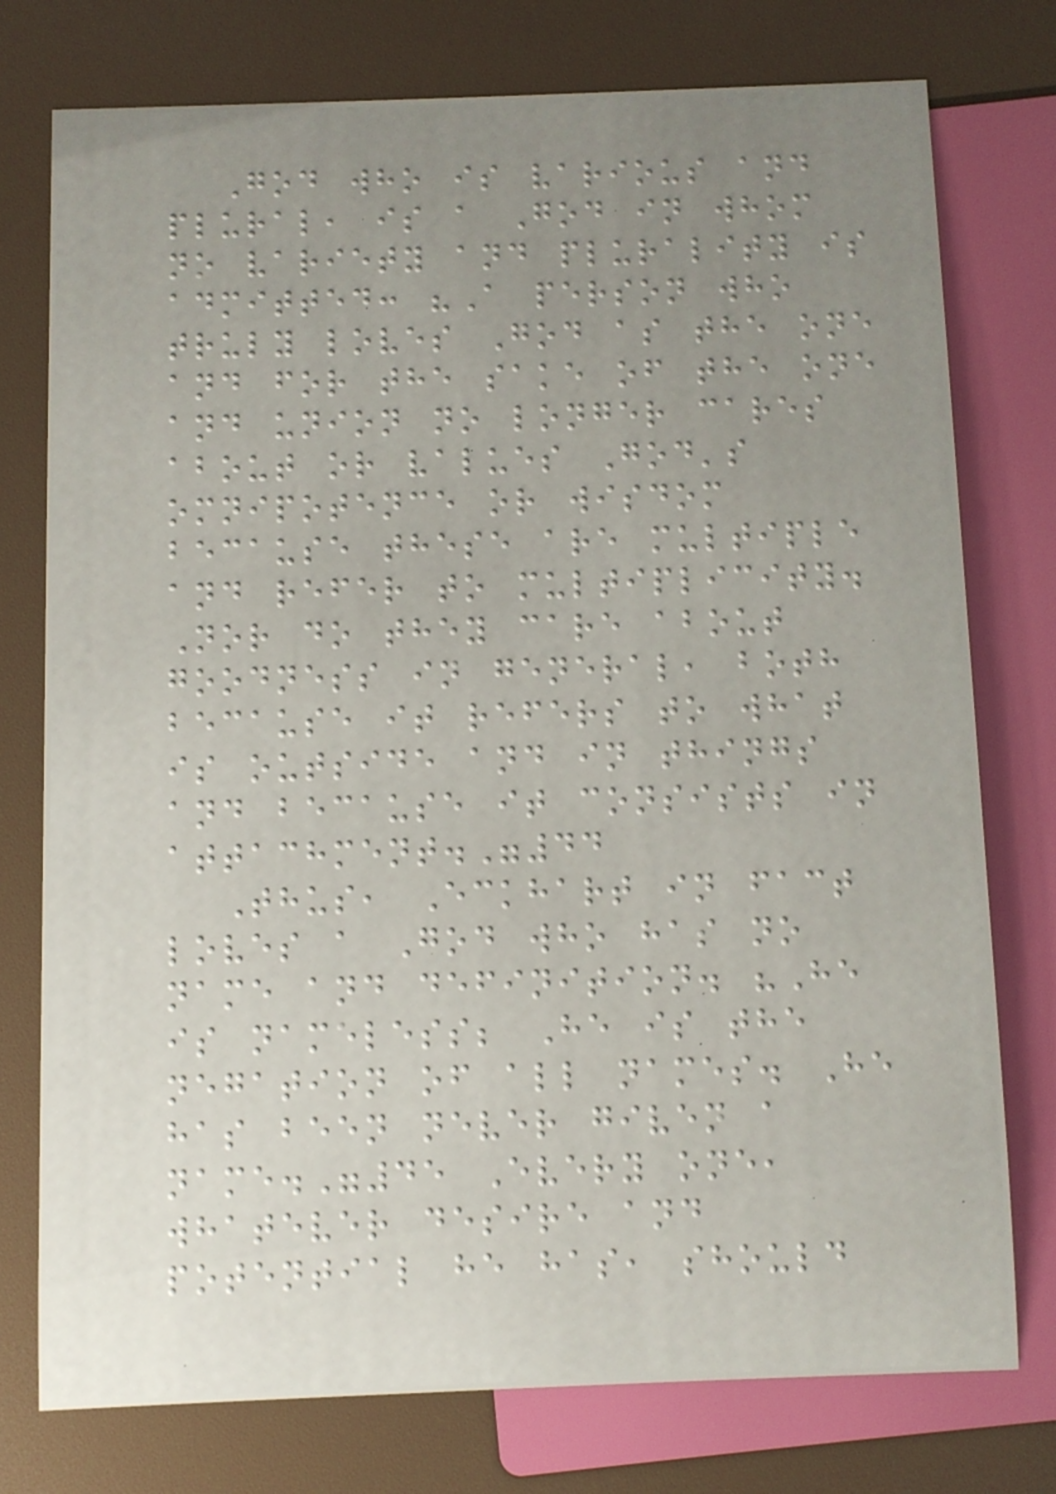God who is various and
plural, is a God in whom
no variety and plurality is
admitted: "A person who
truly loves God as the one
and for the sake of the one
and union no longer cares
about or values God's
omnipotence or wisdom
because these are multiple
and refer to multiplicity.
Nor do they care about
goodness in general, both
because it refers to what
is outside and in things
and because it consists in
attachment."44
Thus, Eckhart in fact
loves a God who has no
name and definition. "He
is nameless; He is the
negation of all names. He
has been never given a
name."45 Every one,
whatever desire and
potential he has, should
